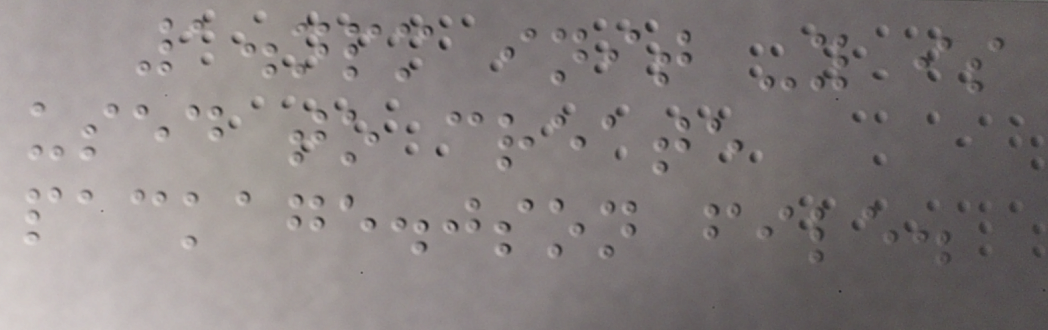1.npm init -y is
used to create
package.json file.
